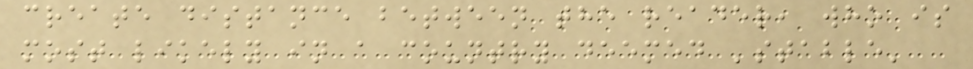create distance between the reader, who is
most likely in a country deemed 'stable'
